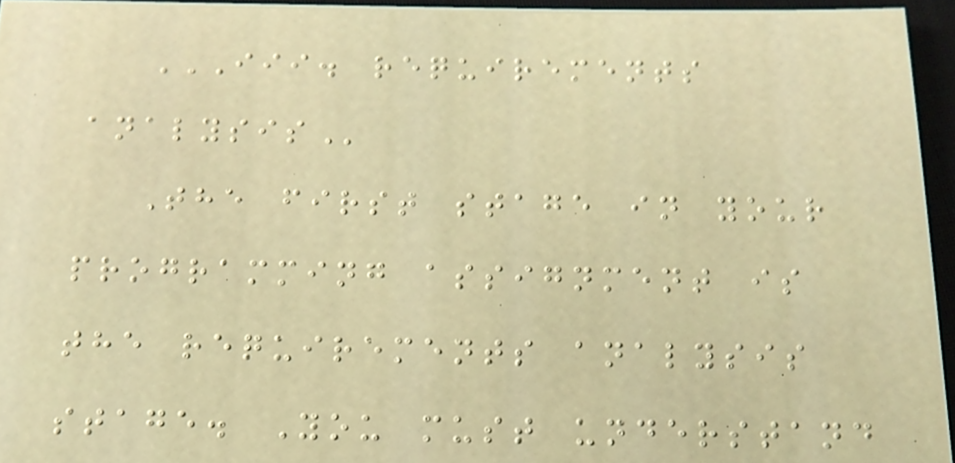III. REQUIREMENTS
ANALYSIS
The first stage in your
programming assignment is
the requirements analysis
stage. You must understand
